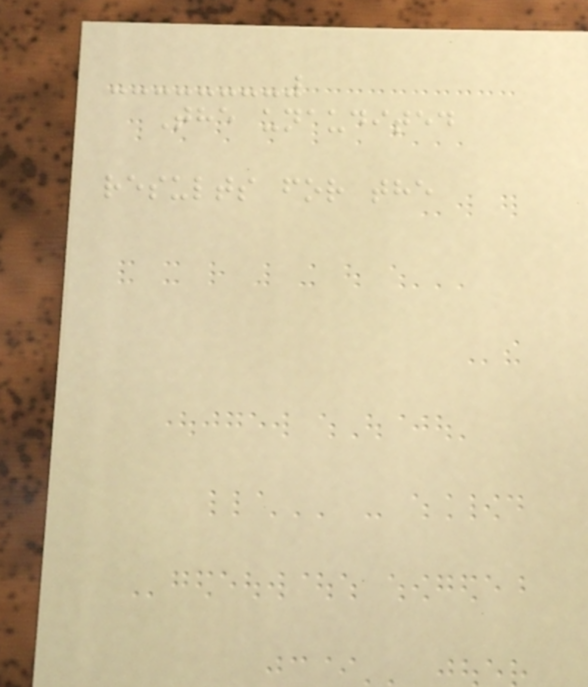The unaudited
results for the
